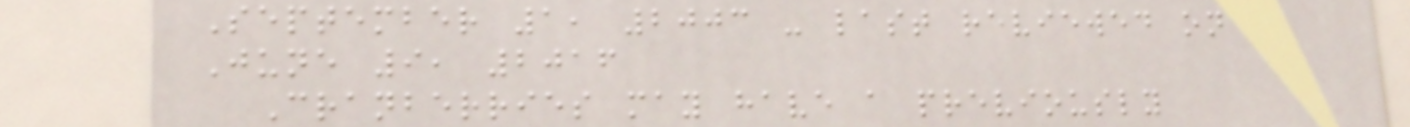September 1, 2003 - last reviewed on
June 9, 2016
Cranberries may have a previously
